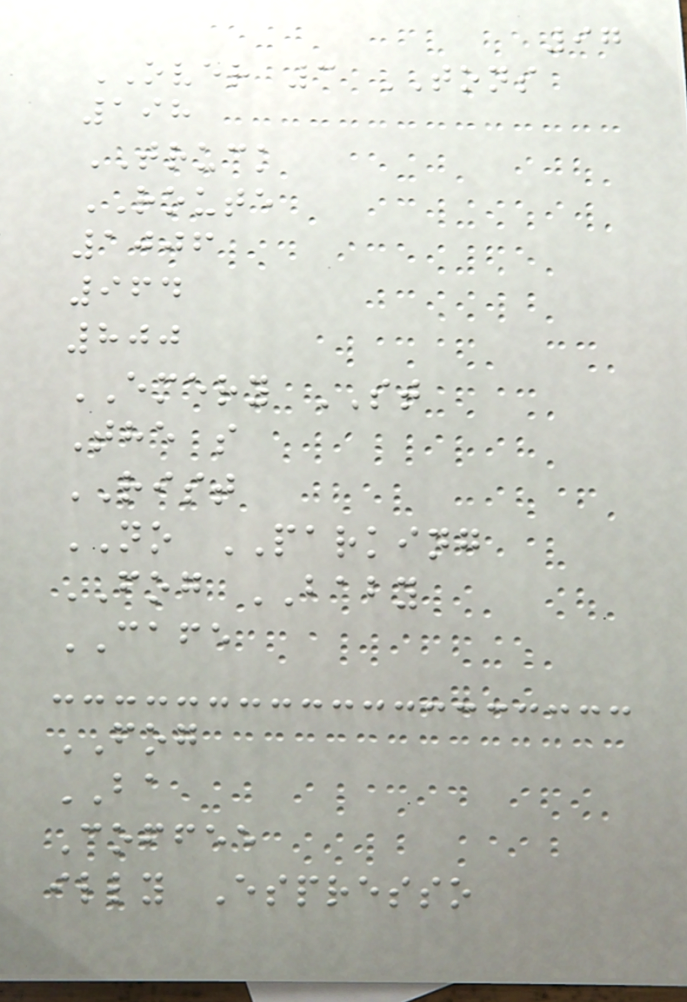97
OVER 3 TONS
198
TRUCK
ROUTE
1006
964
800
EMERY ST
The s
RIST
NO PARKING
FOG BABY
CAFE
FOG
BA
Coffee
illy Espresso
